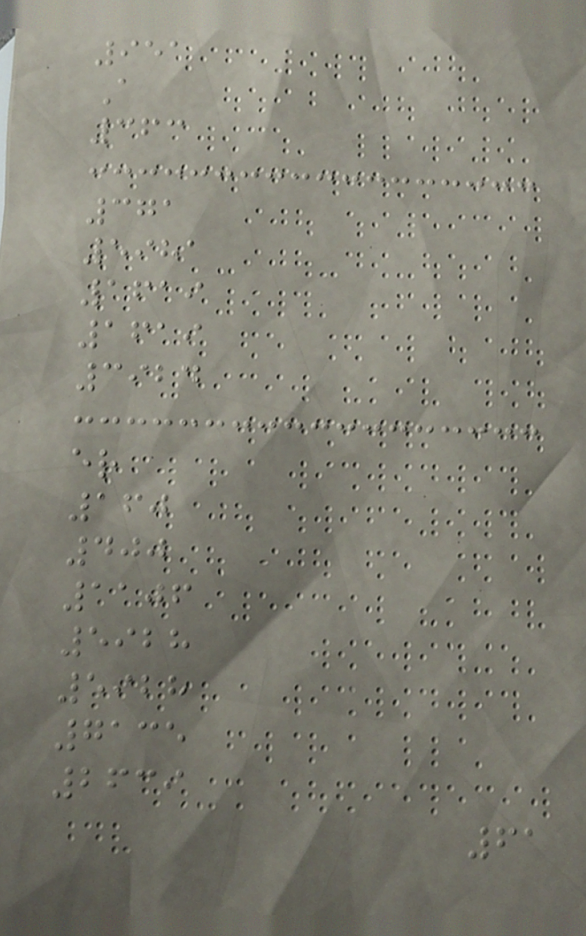951
A
363
371
5981
1619
1619
3924
er
160
400
1106
5928
5928
7135
2639
61
